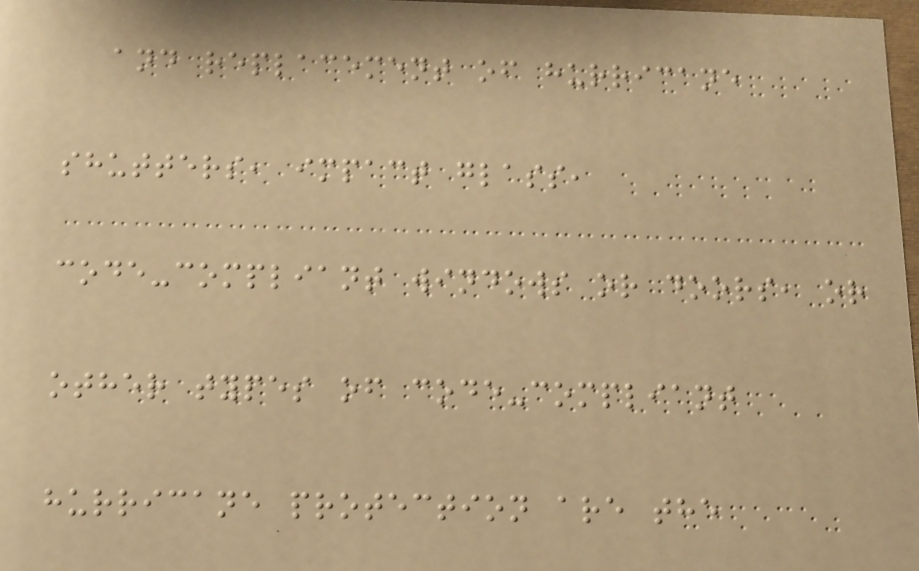and replacement of hurricane
shutters, impact glass,
code-compliant windows or doors, or
other types of code-compliant
hurricane protection are the
